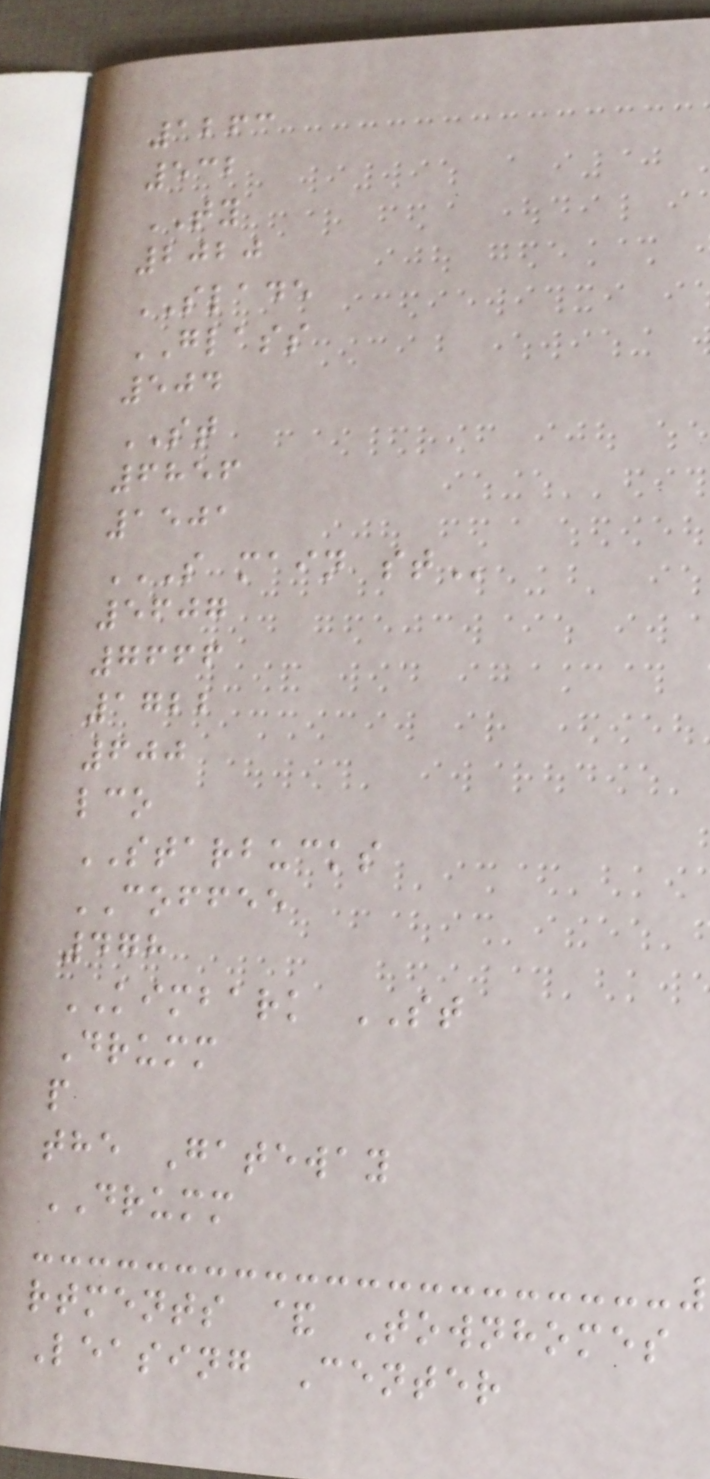1263
532
TY
2020
SLADE
GLASS
504
ST
6856
1501
S MAIN ST
5607
7666
1722
600
lco
STARBUCKS
COFFEE
478
KIMBARK ST
Drumm
p
the Gateway
DRUMM
rtments & Townhomes
Leasing Center
